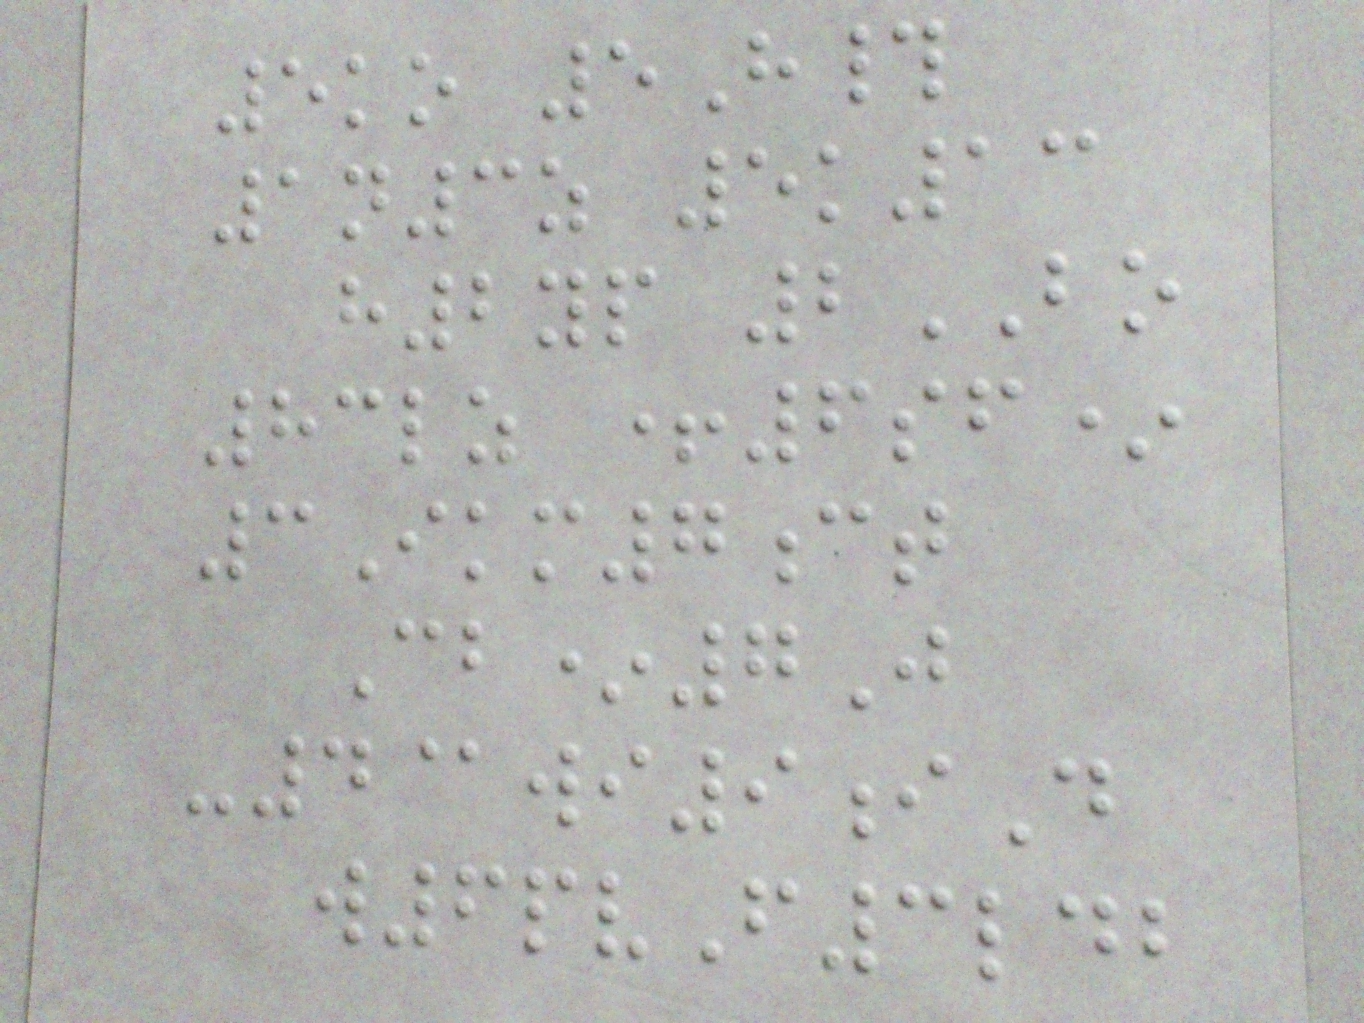5ko 5H#
1n3z 5k13
h2yp 2BO
83lz +6sf*
3Ikm7ct
Cb*7J
-4@wi9iD
w6pvF3ldb
